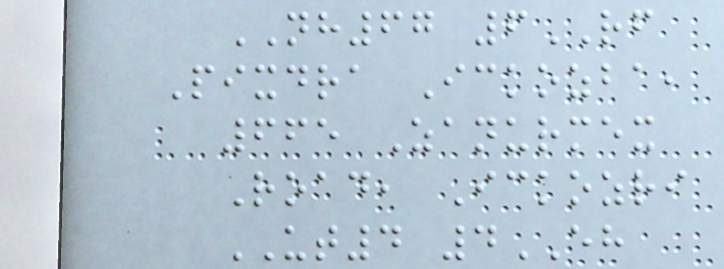NH67 6RF
Pixdra Ickozba,
665 Zanurmex
Road, Ickozri
UT4 4EH
